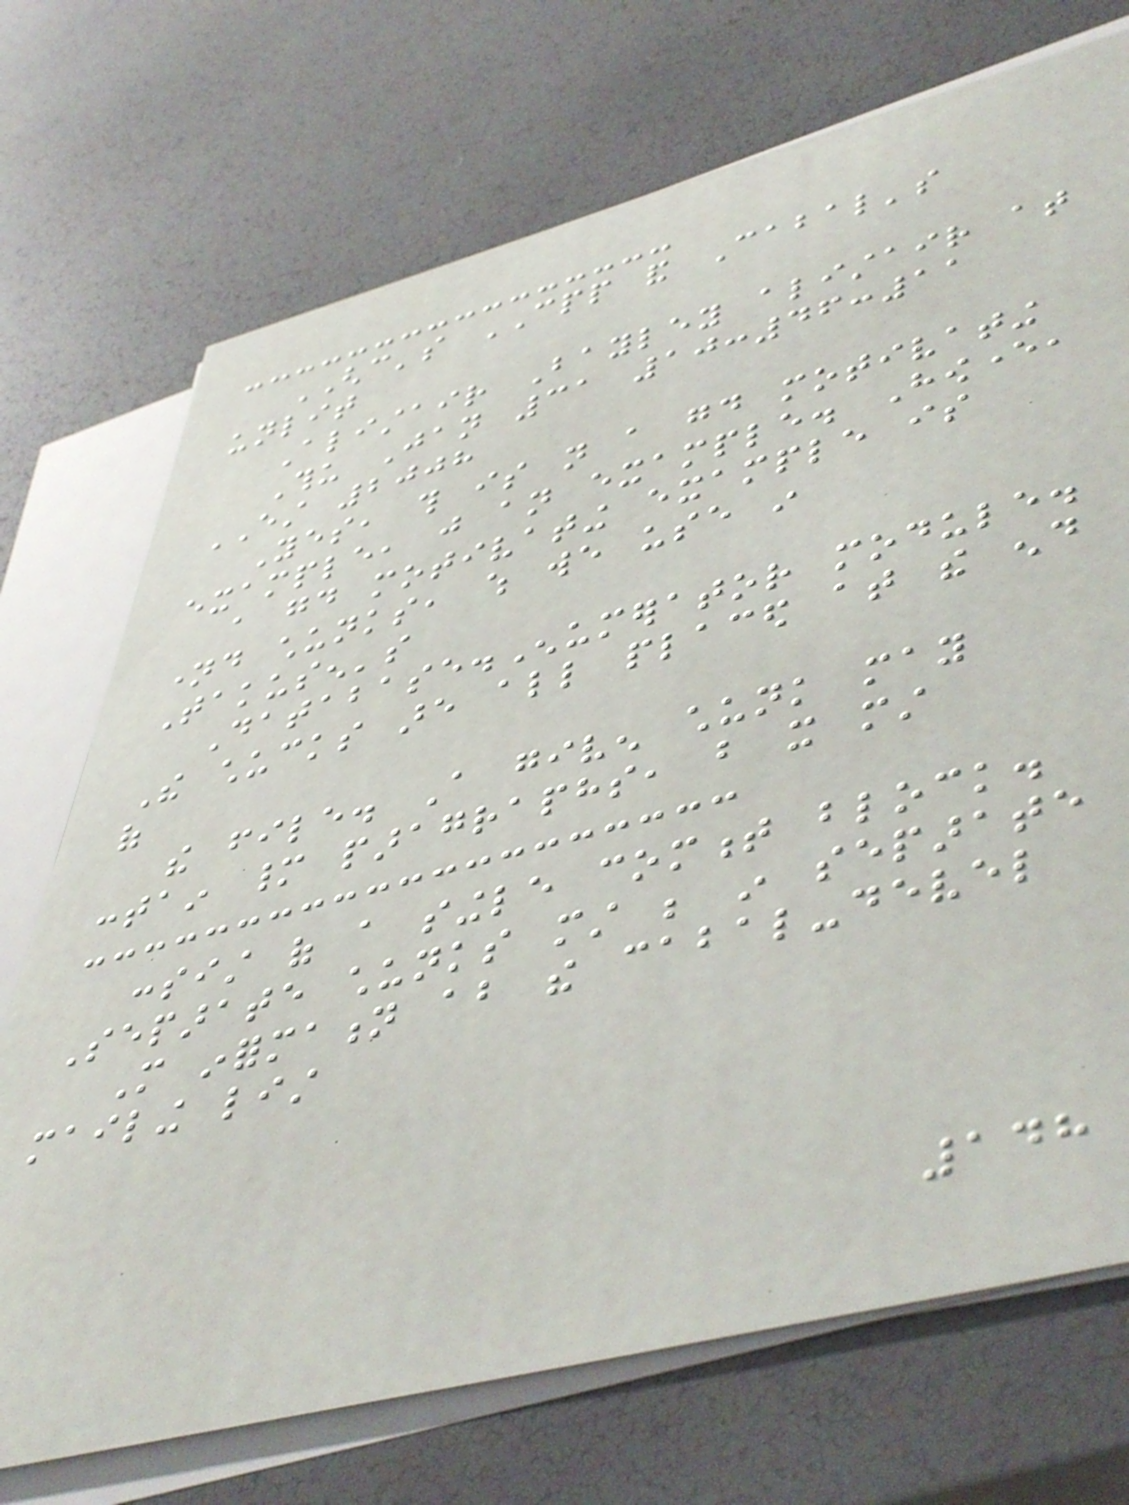GHC's CPP and Cabal's
unlit
Alistair Bayley alistair at
Thu Jan 31 10:46:11
EST 2008
Yes, this is not a good motivating
example, just an example. However,
a good motivating example is
named chunks, which we use in
Takusen's
Database.Enumerator module.
The chucks are all placed at the end
of
the file. A given chunk may
contain many paragraphs, but it must
consist of a single comment block.
Separate chunks must be in separate
More information about the cabal-devel
mailing list
148
